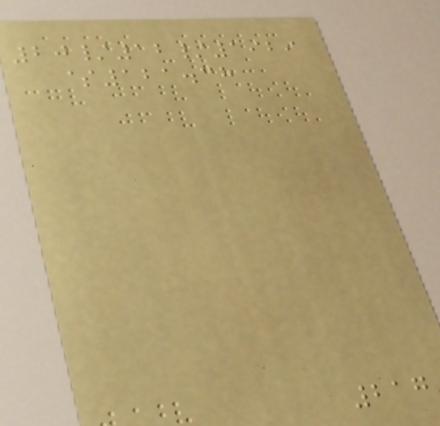20/12/1929
$121.38
217
